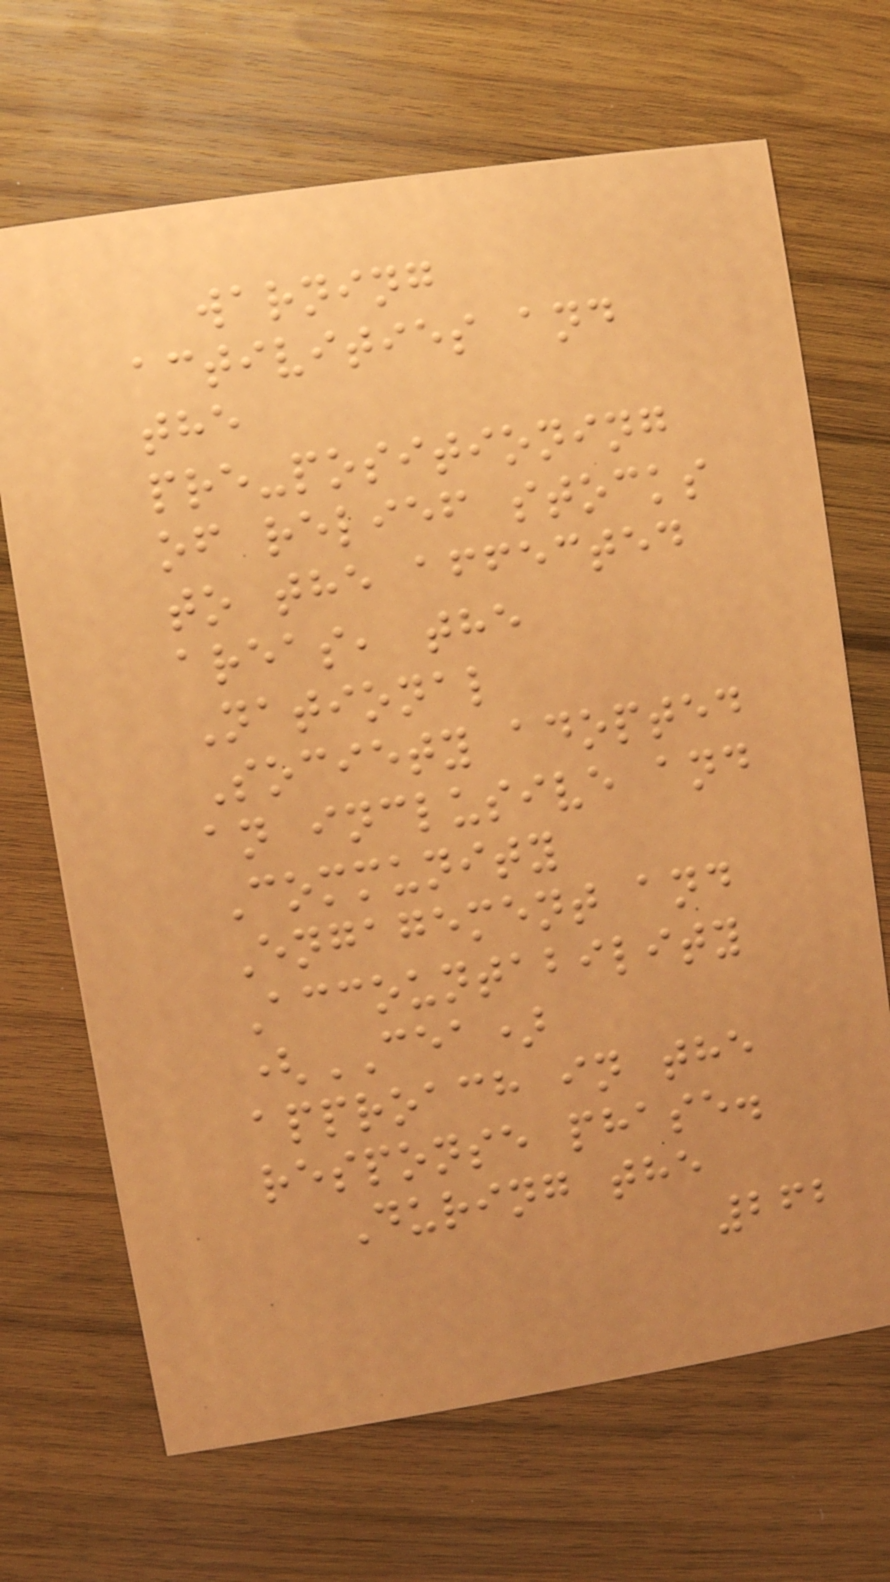warning
activities and
the
pre-positioning
of relief stocks
to the affected
areas, the
National
Society adopted
an inclusive and
Community
Engagement and
Accountability
(CEA)
approach in the
response phase.
During the
262
